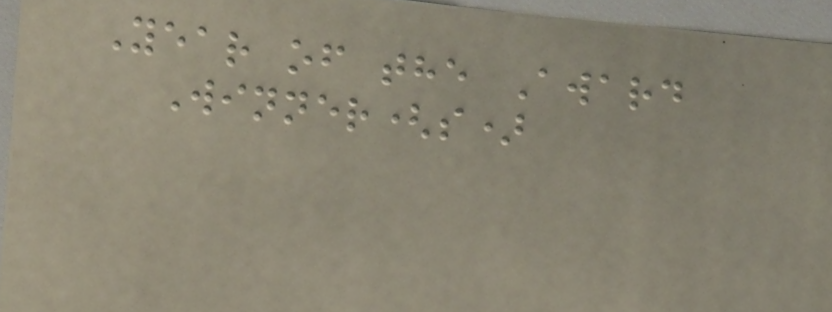Year of the Award
Winner(s)
